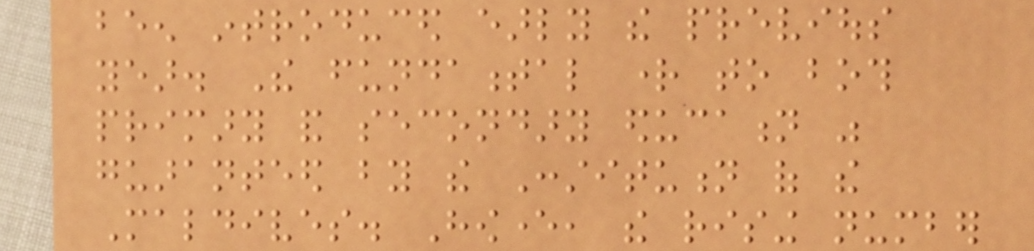been introduced early the previous
year. The fundamental right to both
primary and secondary education was
guaranteed by the Constitution of the
Maldives. However, the rising number
